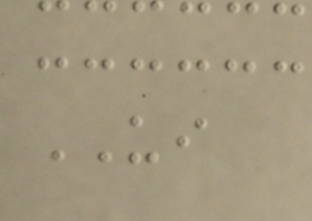UI
